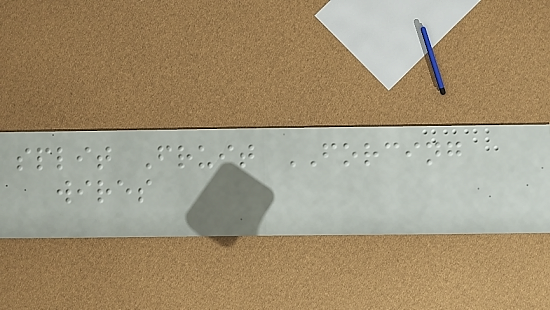split Fruit FORCING
wires
